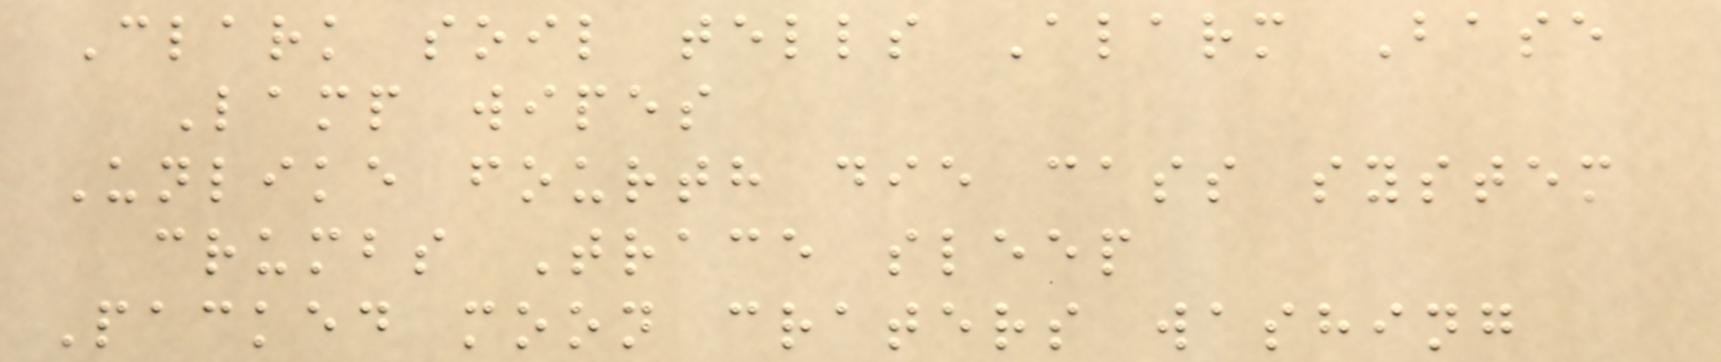Clark soil tells Alarm Base
Lamp wipes
Unlike fourth die cass system
crumbs Trace sleep
Packed moon craters washing
